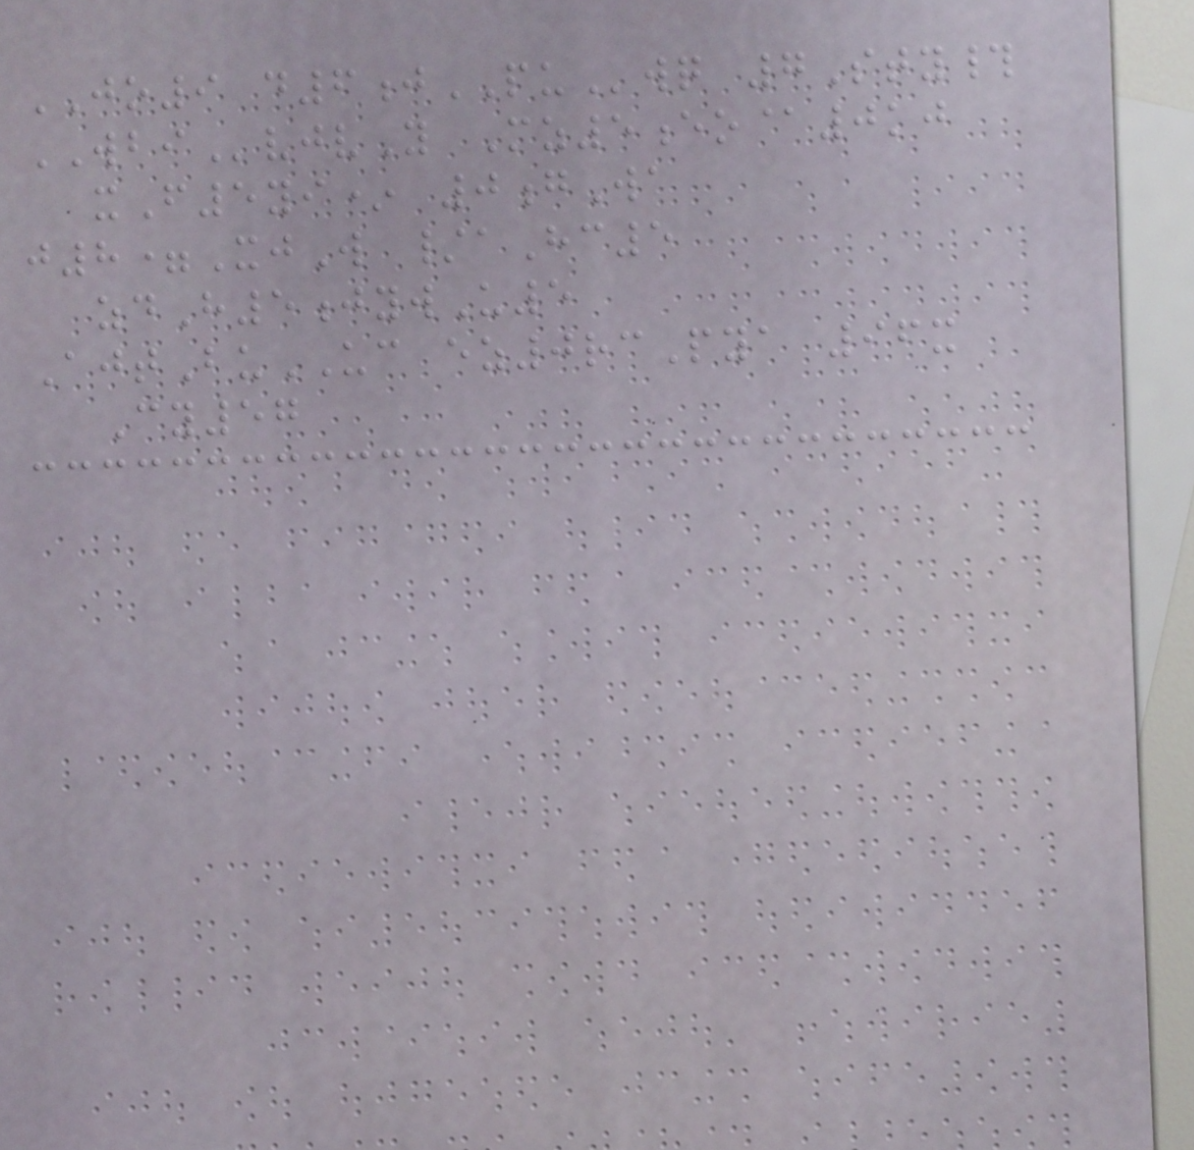JO9 d6jPUwq 7Sty#
WBIvjvY Mz5eo@0kj
xF5yi* 0gWa
j8=XjW /aHc5
zdH5jywU5
AjtBuUC ez0rcPya 96x
Cy57
